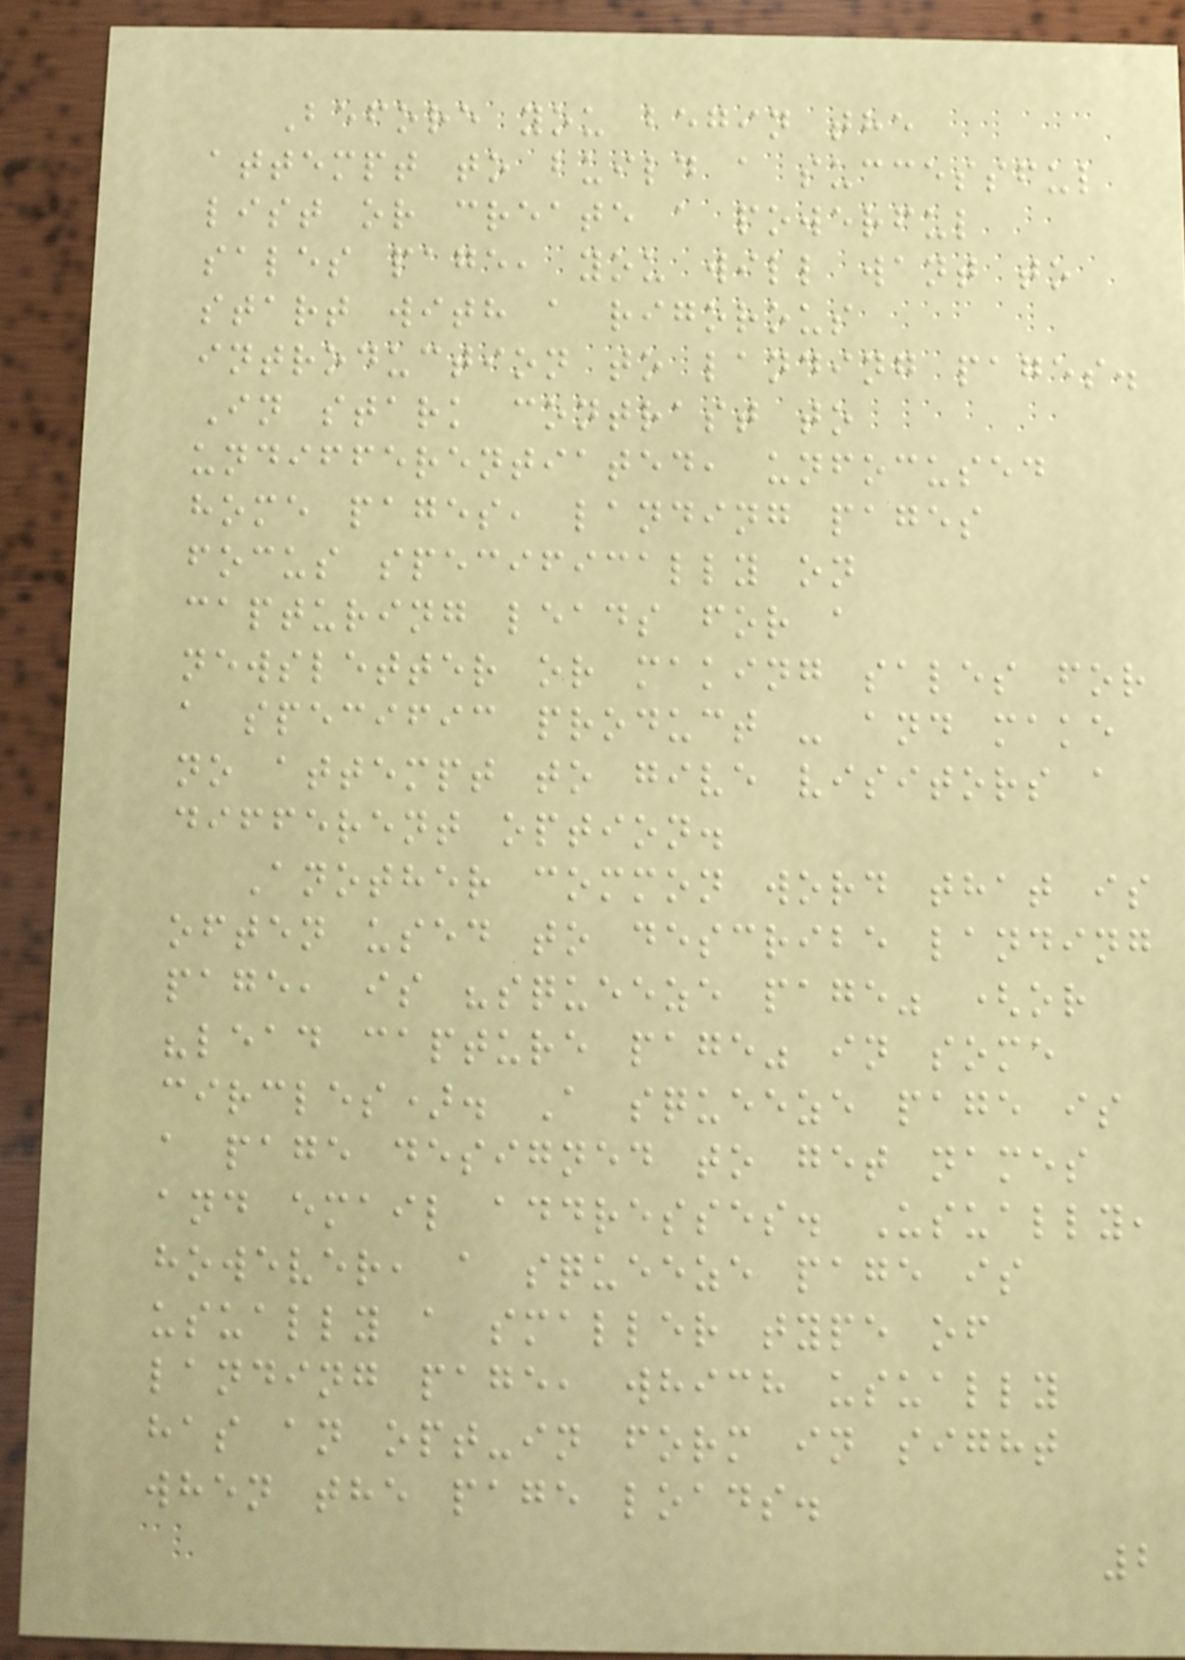Before you begin the
attempt to build a successful
list or create a powerful
sales page, you will want to
start with a rigorous
introduction to landing pages.
In stark contrast to
undifferentiated, unfocused
home pages, landing pages
focus specifically on
capturing leads for a
newsletter or making sales for
a specific product - and make
no attempt to give visitors a
different option.
Another common word that is
often used to describe landing
page, is "squeeze page" (or
"lead capture page" in some
circles). A squeeze page is
a page designed to get names
and email addresses. Usually,
however, a squeeze page is
usually a smaller type of
landing page, which usually
has an opt-in form in sight
when the page loads.
2
